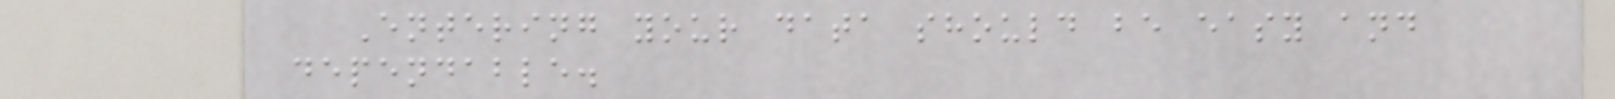Entering your data should be easy and
dependable.
